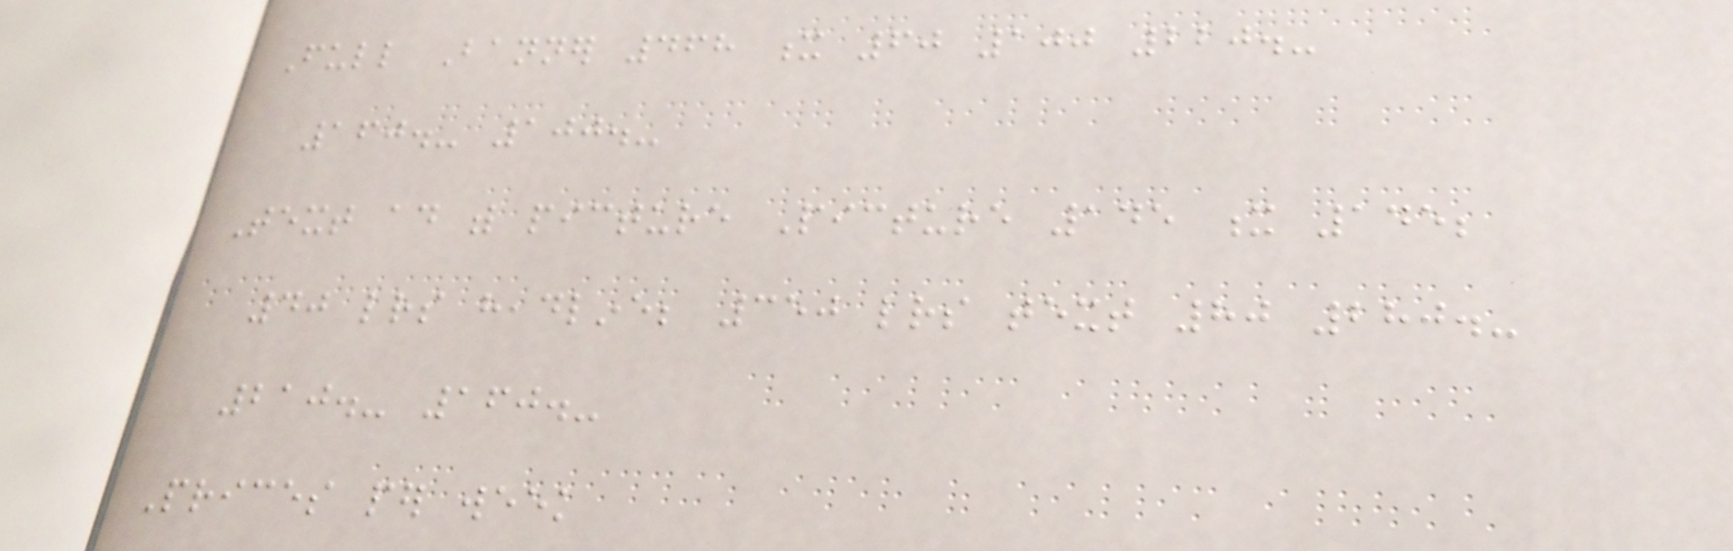Full Banner 468 x 60 100 220.-
160.- 100.-
Text ad with picture Picture 145 x 145;
40 letters headline; 350 letters text 80 280.-
210.- 160.-
Prices per week
